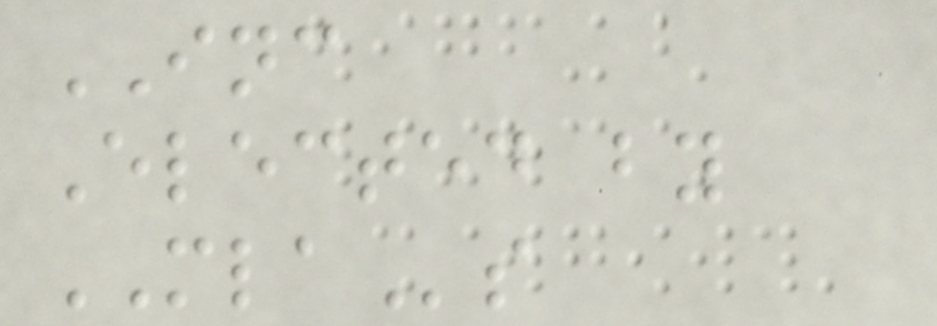INC
Elected by
MLAs
